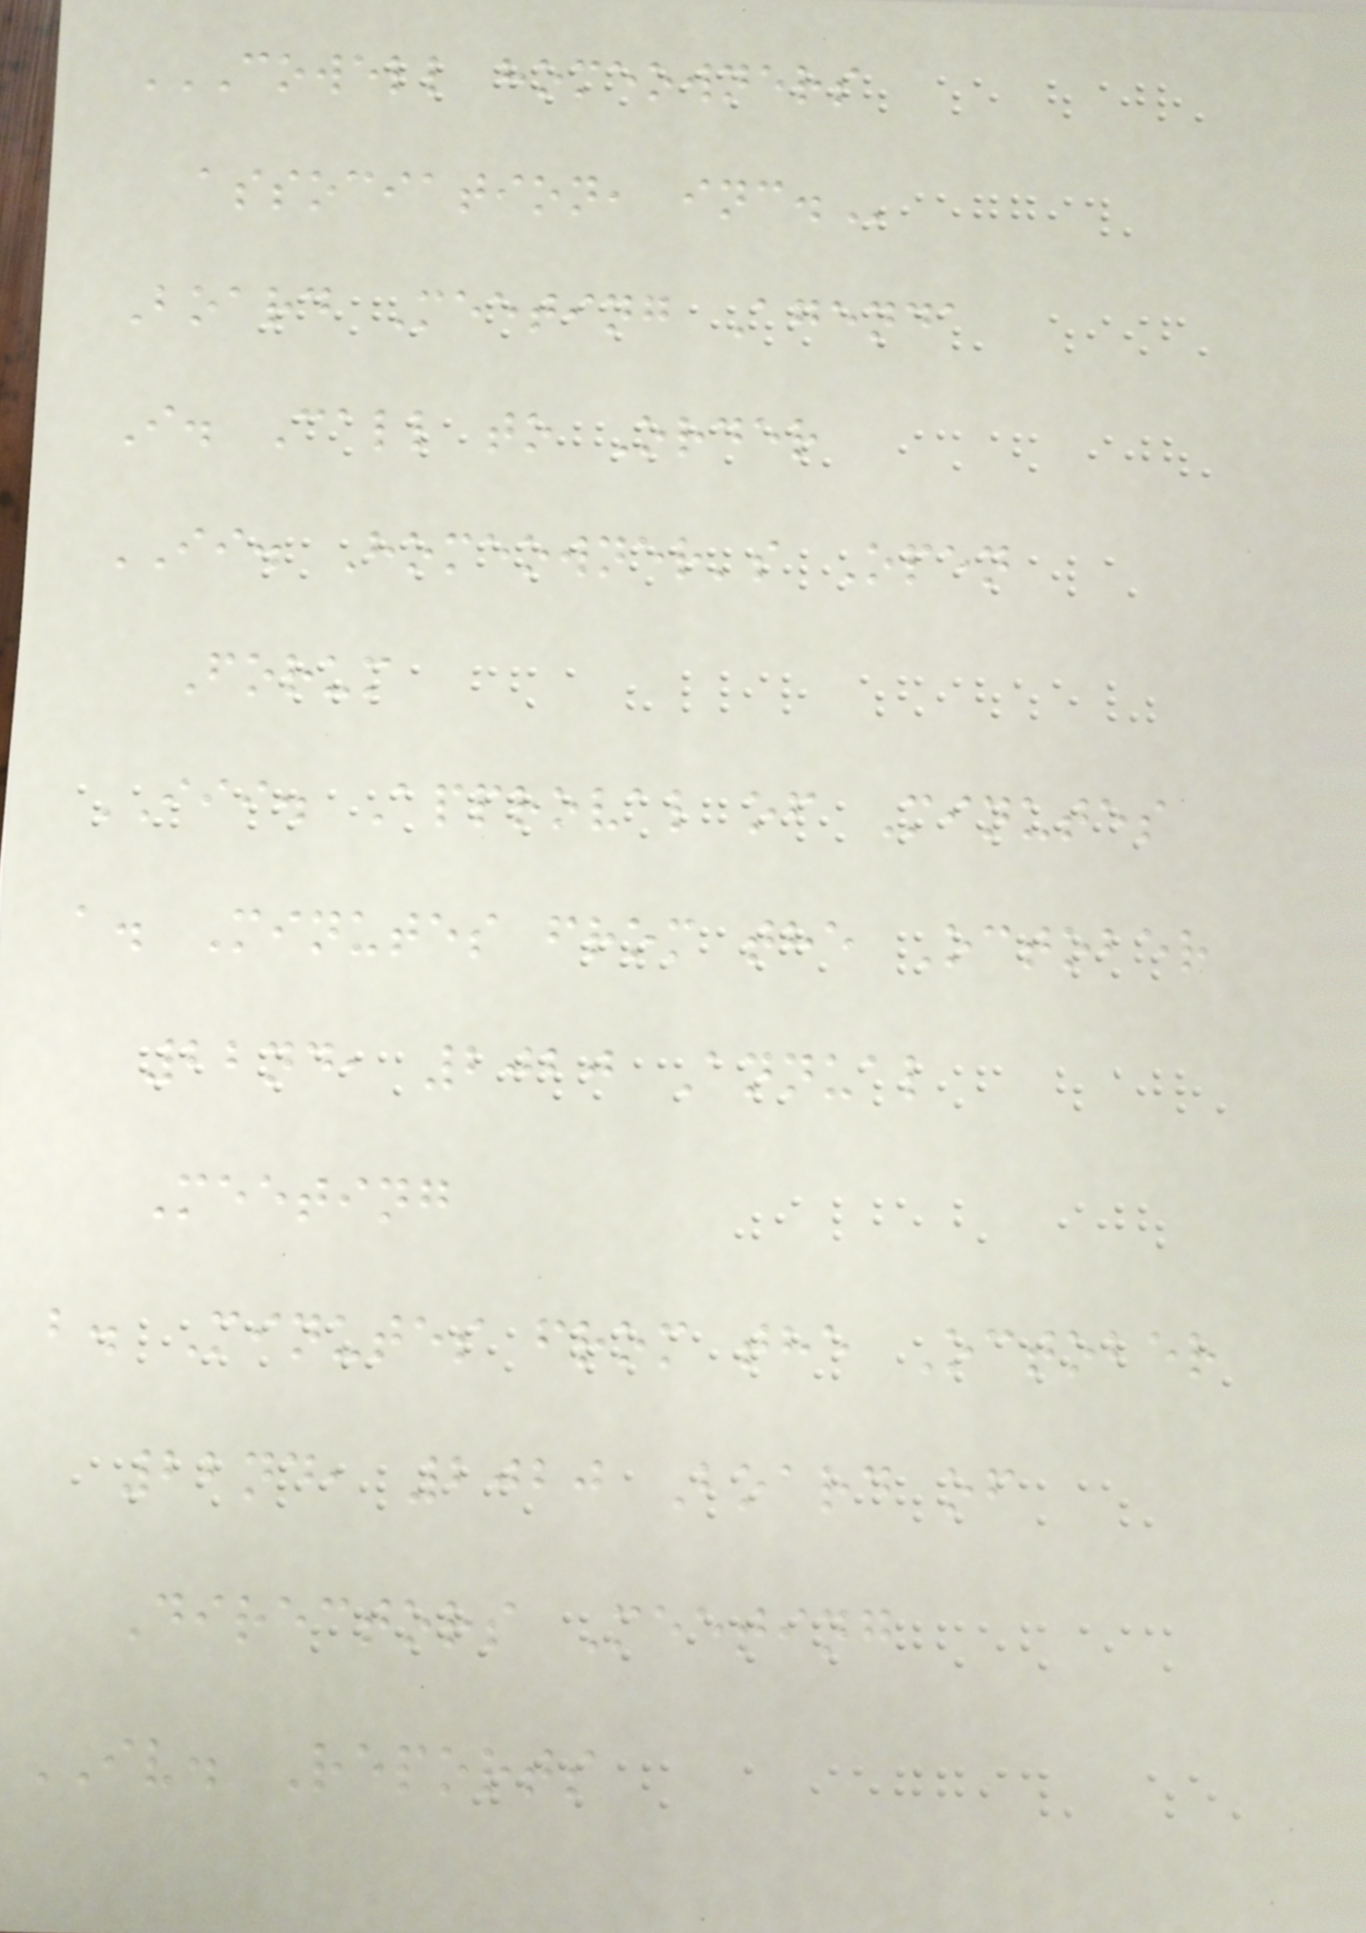COWELL HOMEOWNERS
ASSOCIATION, INC.
Board Meeting Agenda
I. Call to Order
II. Homeowner's Open
Forum
III. Approval of Minutes
a. Minutes from the October
22nd, 2020 Annual
Meeting
b. Minutes from the October
22nd, 2020 Board of
Directors Meeting
IV. Reports
